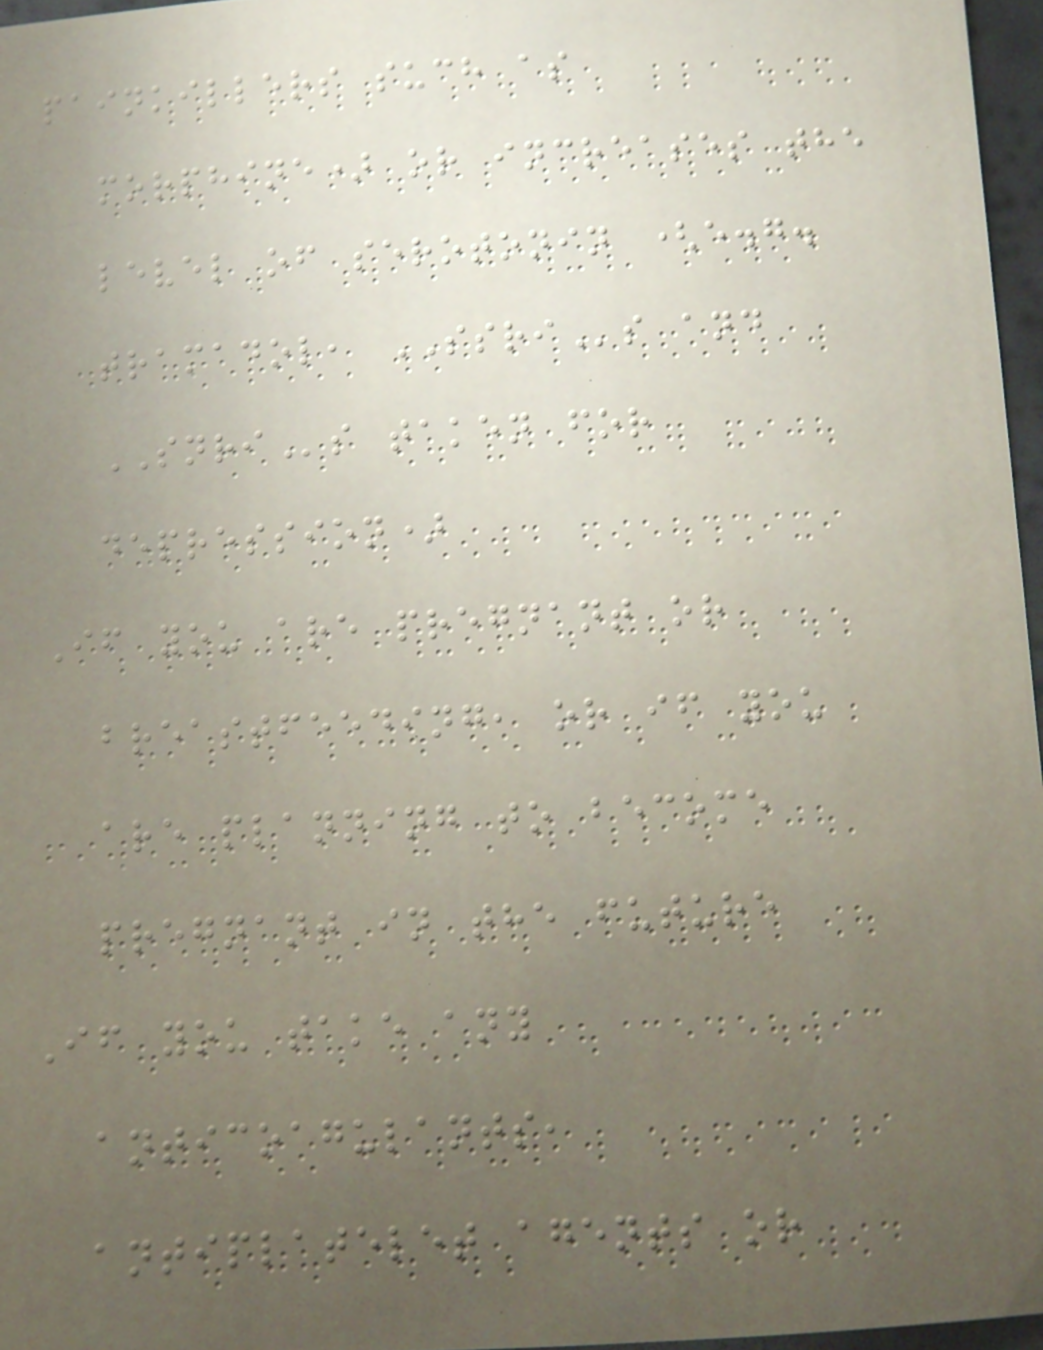painkillers such as
morphine) or increases the
level of serotonin (e.g.
tramadol, SSRIs and
SNRIs taken for
depression)
If you are pregnant or
breastfeeding, or if you
are planning to become
pregnant in the future
If you take any
anticoagulants,
antiplatelet agents or
